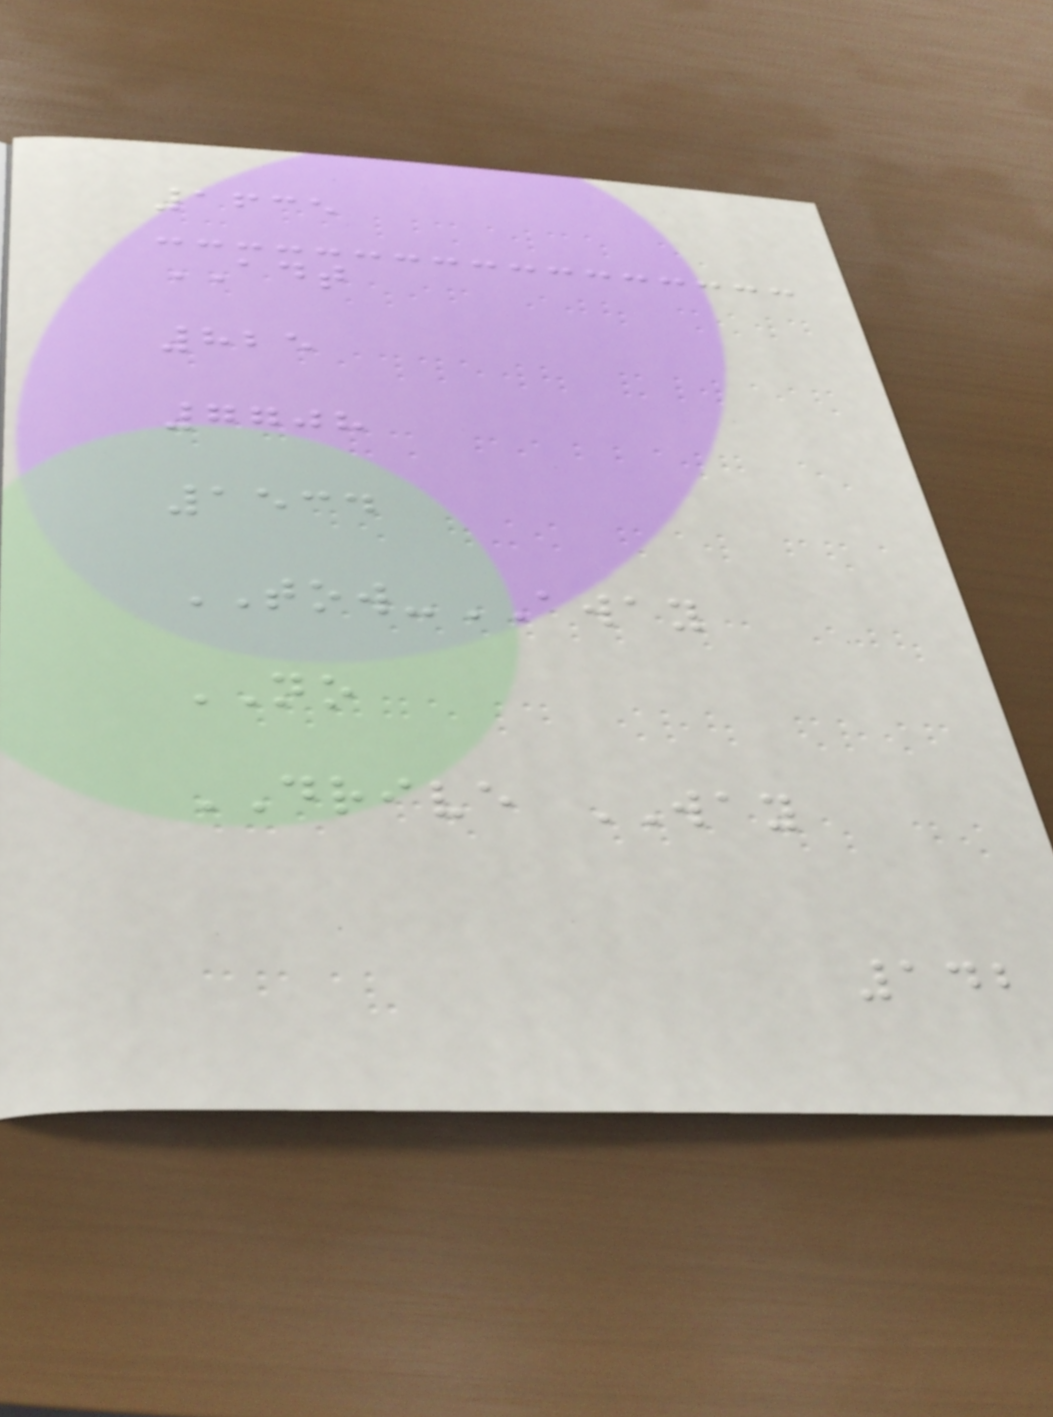1635
ADT
825
7708
1534
TOW-AWAY
NO
DRIVE WAY
142
